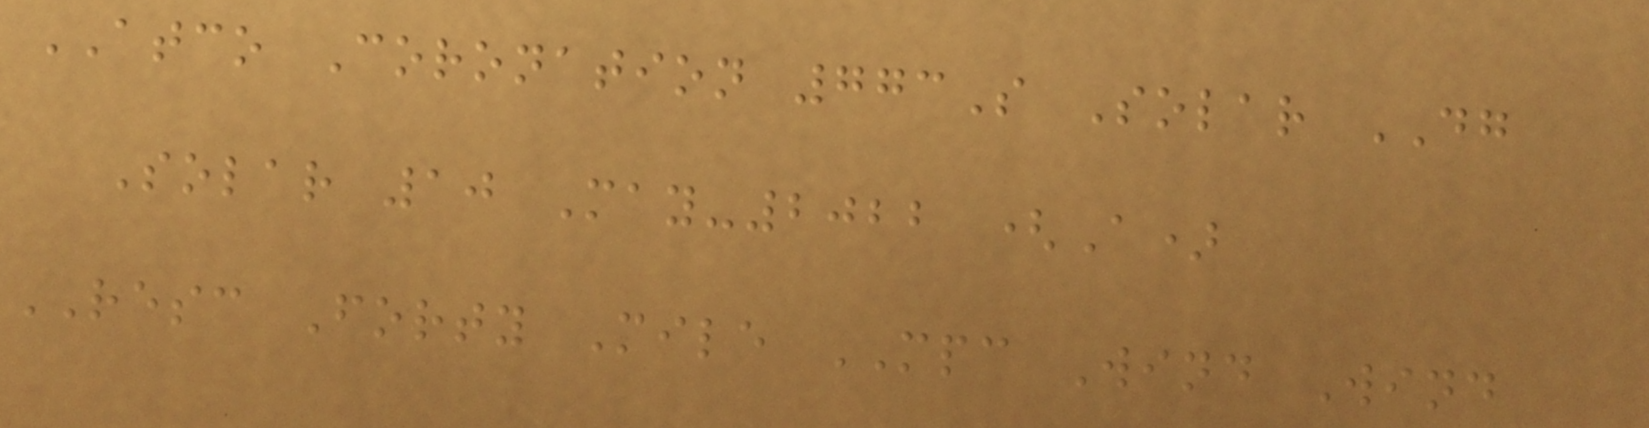ATCO Coronation 773S Solar DG
Solar 10 May-2022 (A)
RESC Forty Mile MPC Wind Wind
